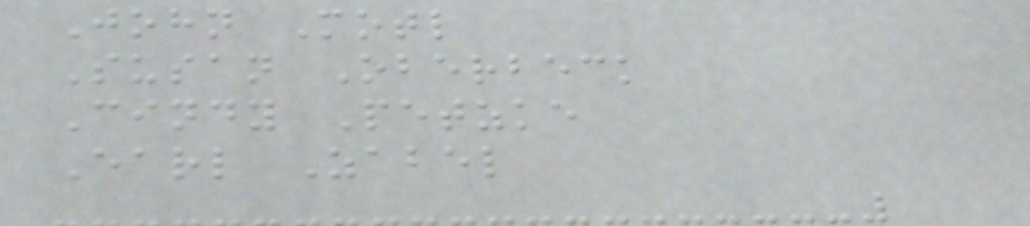John Motl
Susan Oberbeck
Cindy Petzke
Earl Zabel
